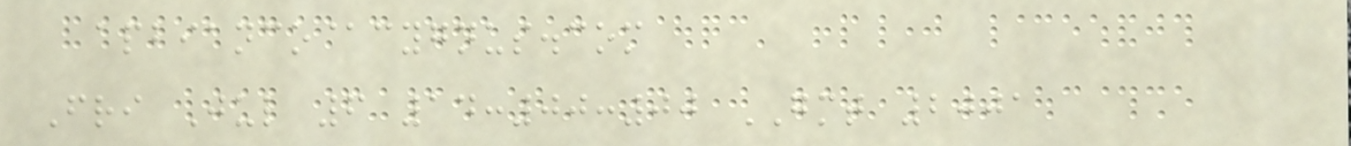apbianco@cygnus.com
Fri Jul 6 14:00:00 GMT 2001
